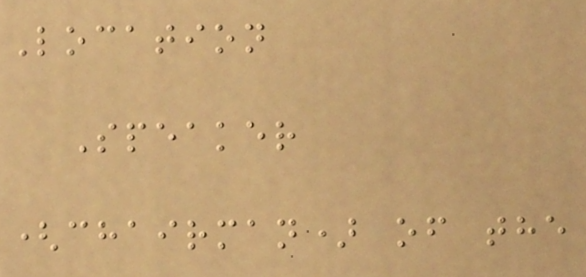Location
Speaker
(chairman) of the
